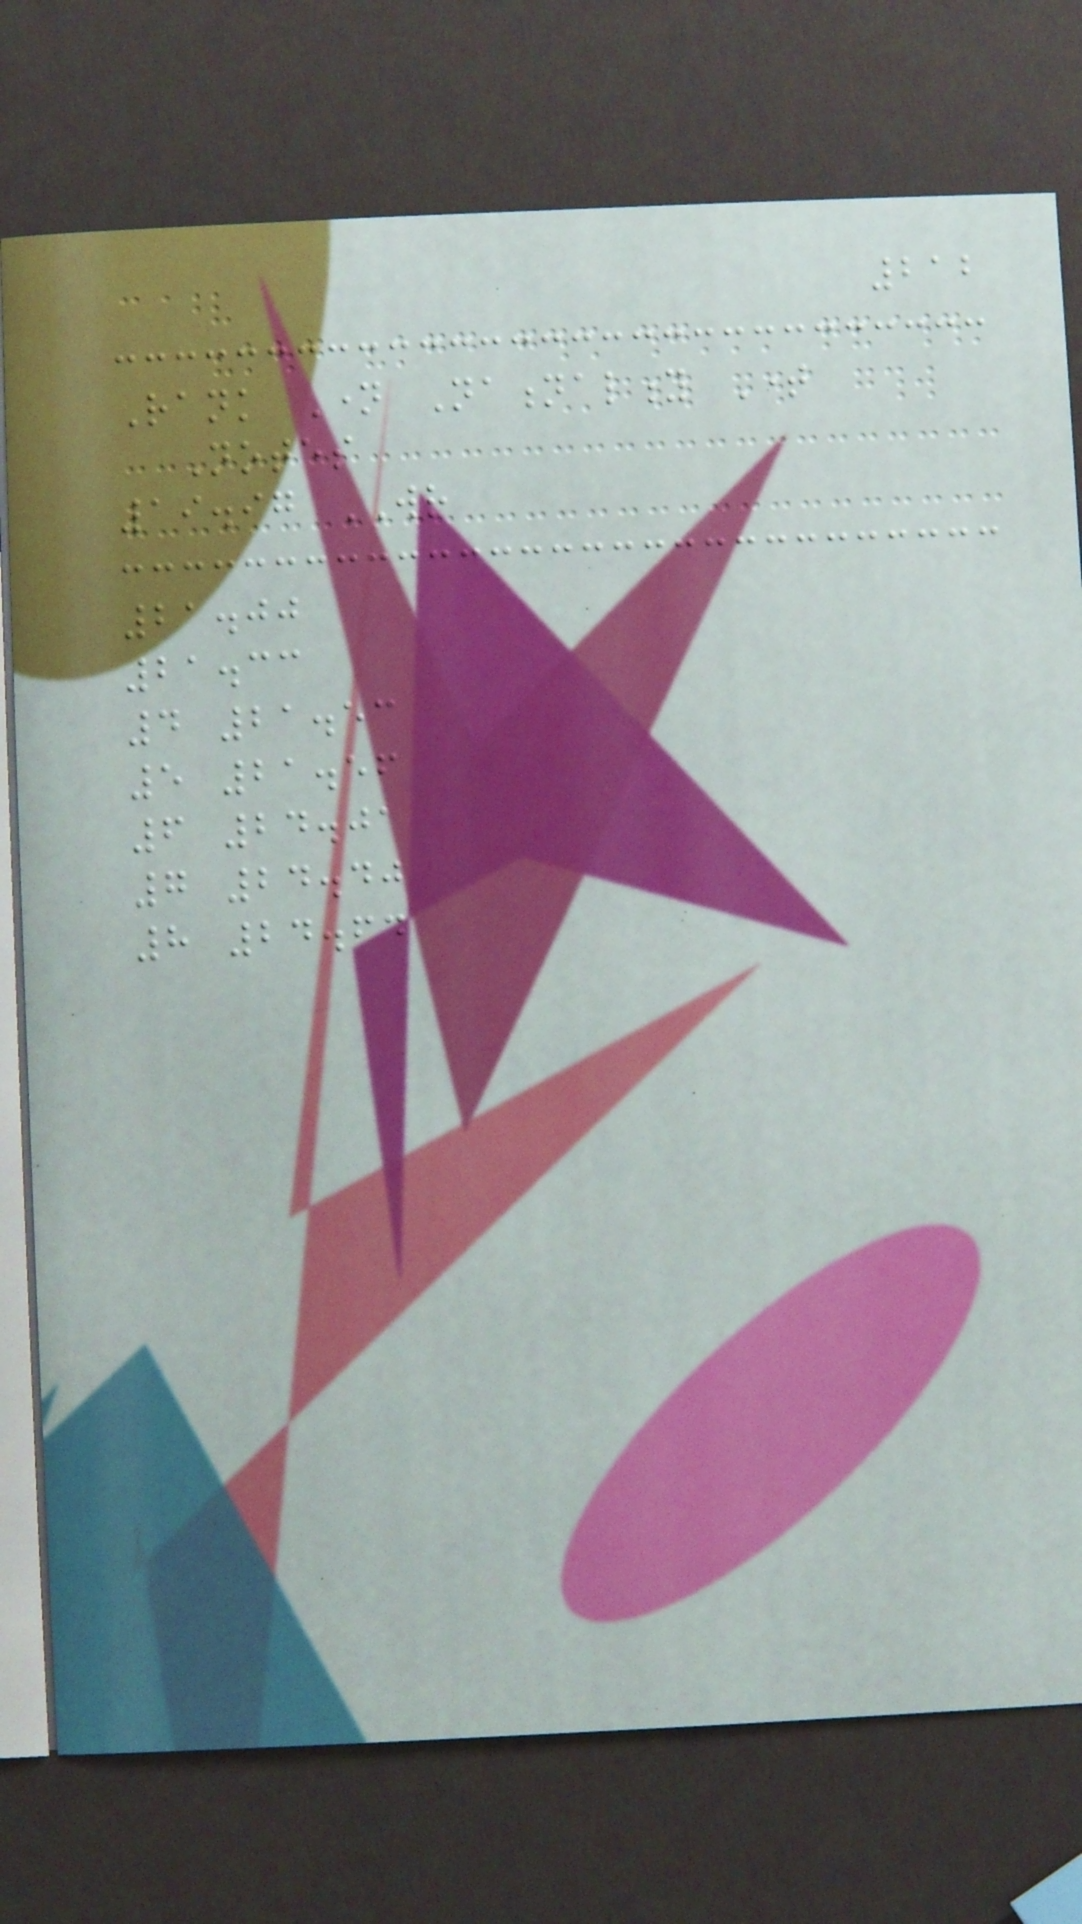212
Rank Name Nationality Time
Notes
19.97 WR
21.00
21.33
4 21.53
5 21.56
6 24.01
7 24.40
8 24.64
